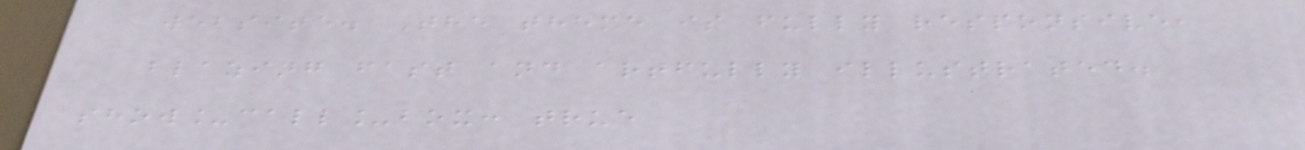website. The theme is fully responsive,
blazing fast and artfully illustrated.
show_call_box: true
